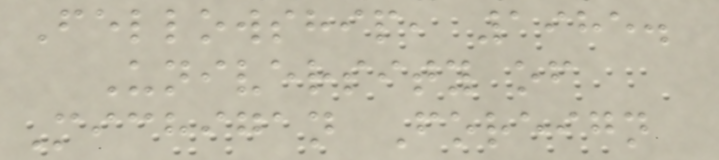Fellowship, 1985.
University of
Michigan Foreign
